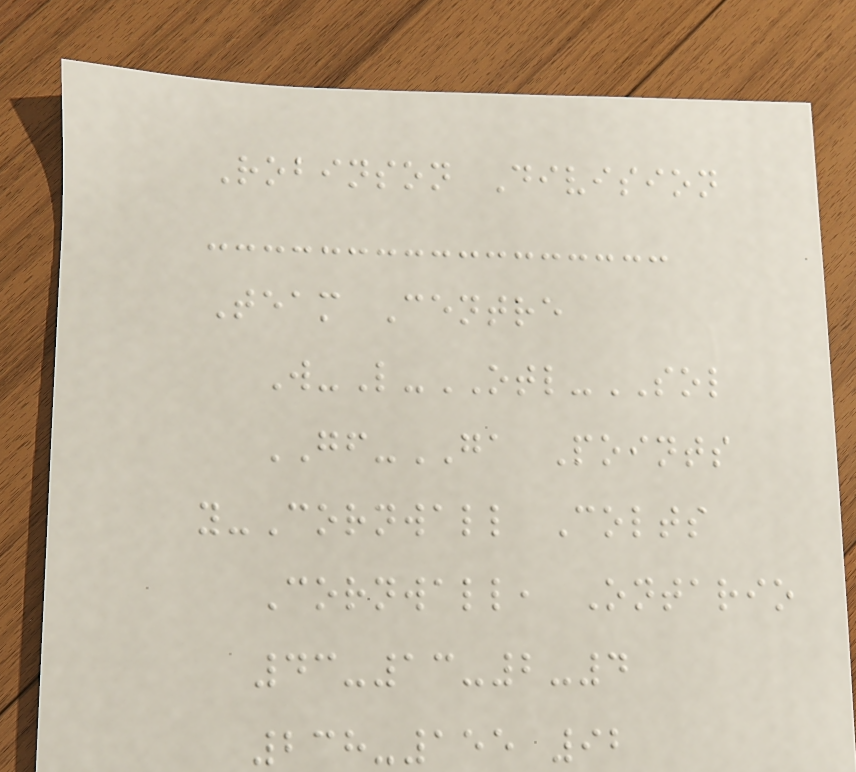Robinson Division
Team Centre
W-L-OTL-SOL
GF-GA Points
y-Cornwall Colts
Cornwall, Ontario
43-13-2-4
238-155 92
